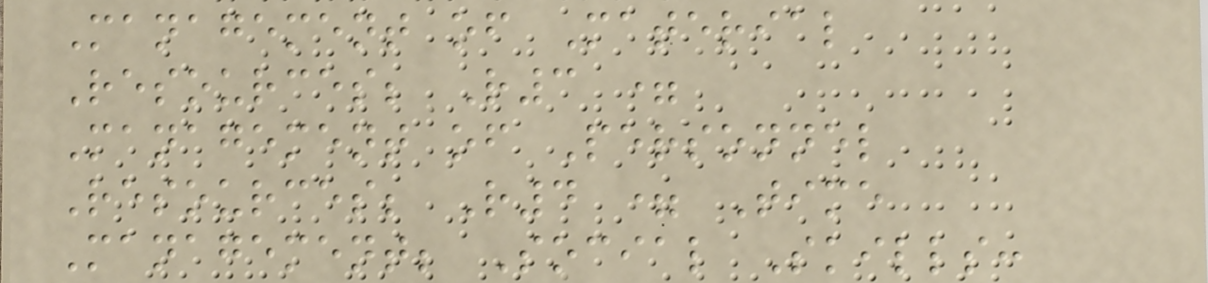Management of Material
Resources; R3 =
Management of Personnel
Resources; R4 = Time
Management; Social Skills:
